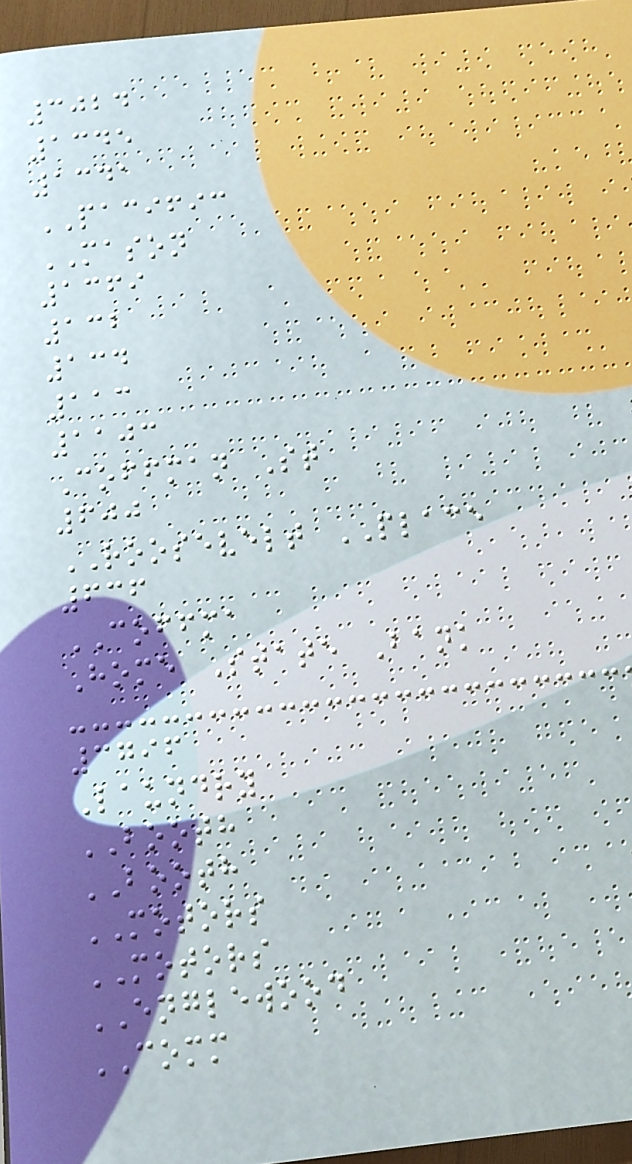3024
1345
1341
PACIFIC
MASON
1369
132
134
113
1103
Coffman St
600
ROOSEVELT PLACE
636
COFFMA
Home State Bank
3796
Laundry
BOOTH
BOOTH
MOTORS
MOTORS
ENGLEWOOD
COMM
